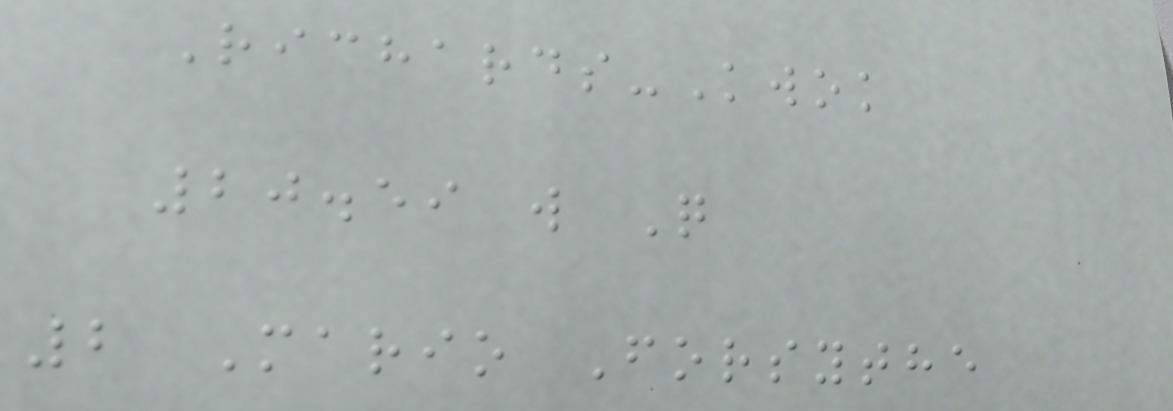Richards-Kwok
20.59 w Q
2 Mario Forsythe
